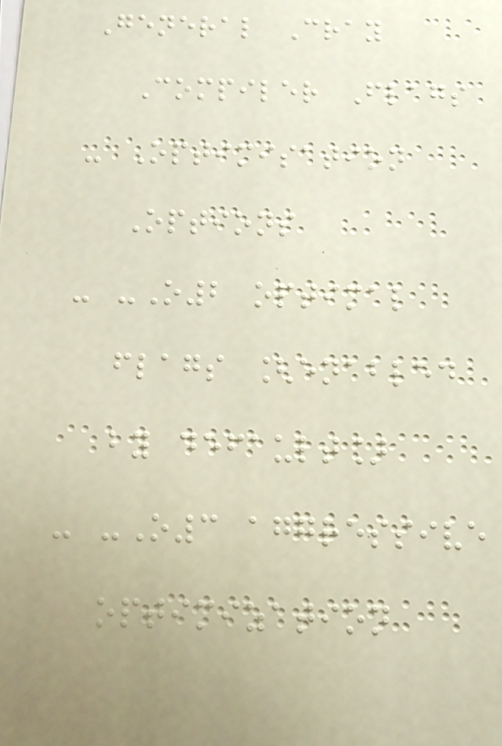General Cray
Compiler Flags
- Optimisation
Options
- -O2 optimal
flags [enabled
by default]
- -O3 aggressive
optimization
